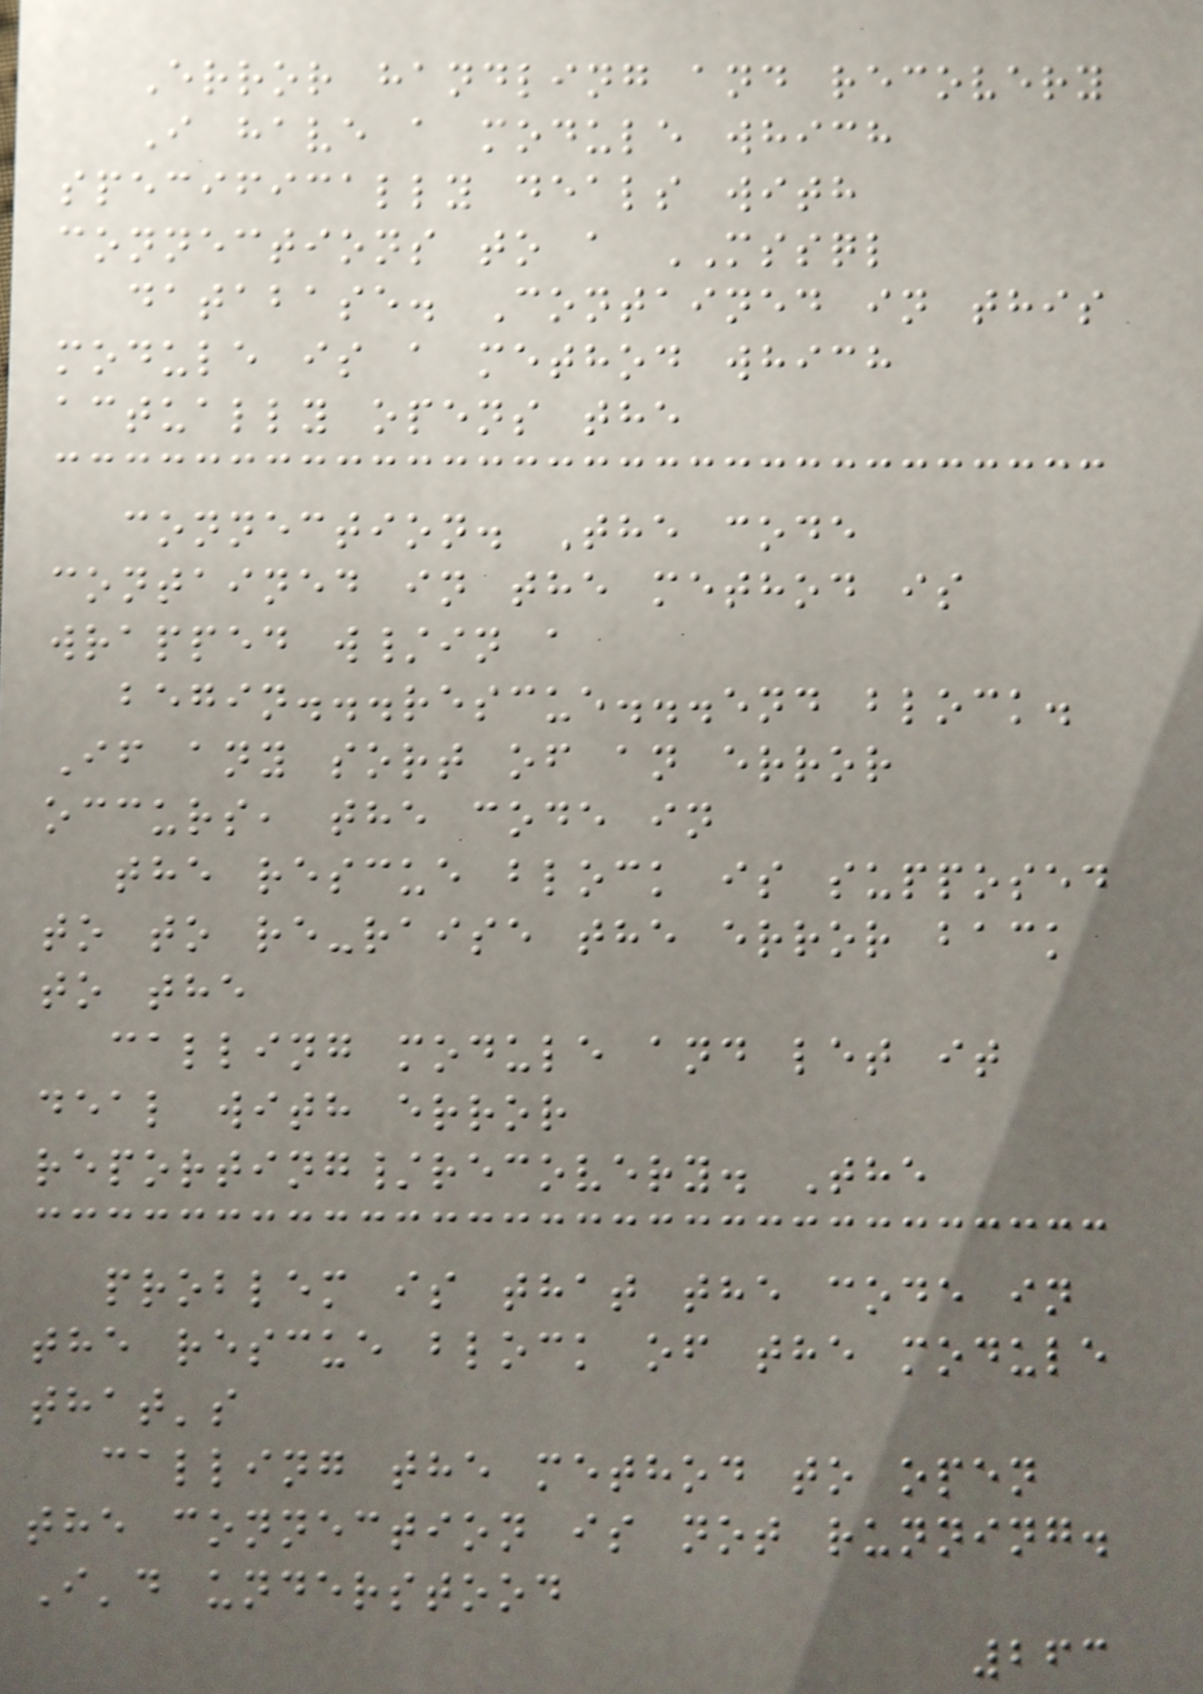Error handling and recovery
I have a module which
specifically deals with
connections to a MSSQL
database. Contained in this
module is a method which
actually opens the
connection. The code
contained in the method is
wrapped w/in a
begin...rescue...end block.
If any sort of an error
occurs, the code in
the rescue block is supposed
to to re-raise the error back
to the
calling module and let it
deal with error
reporting/recovery. The
problem is that the code in
the rescue block of the module
that's
calling the method to open
the connection is not running.
I'd understood
263
